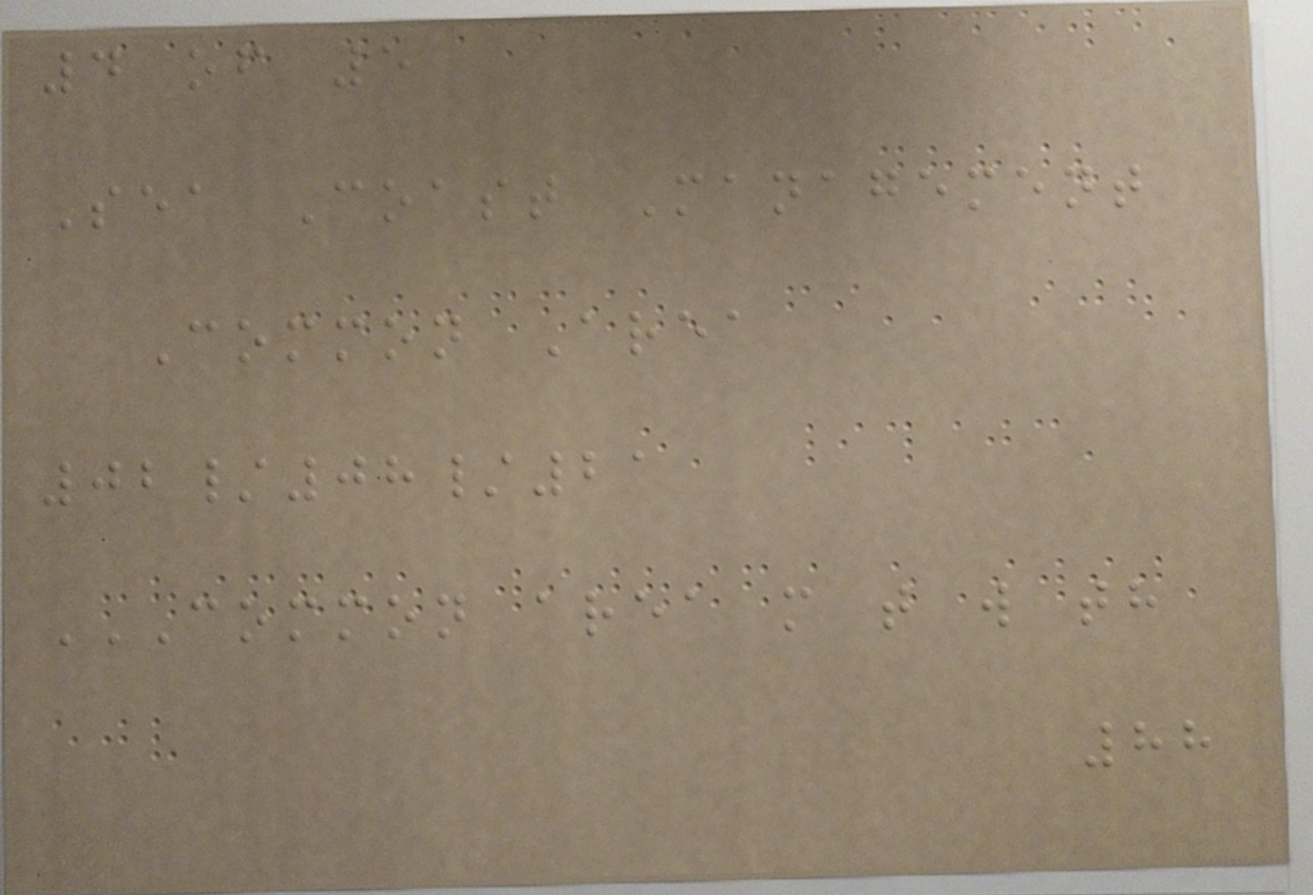4 of 5
Sea Coast Management
Common Area
02/08/21
COMMON AREA M T W TH
88
